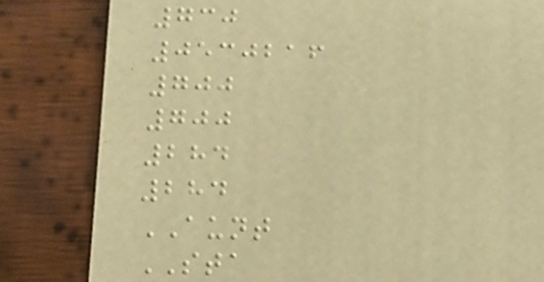730
0530216
700
700
284
284
AUNT
STA
